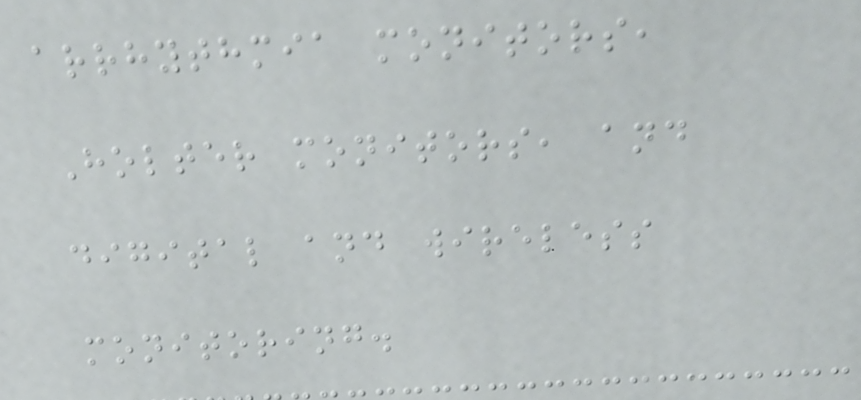arrhythmia monitors,
Holter monitors, and
digital and wireless
monitoring.
